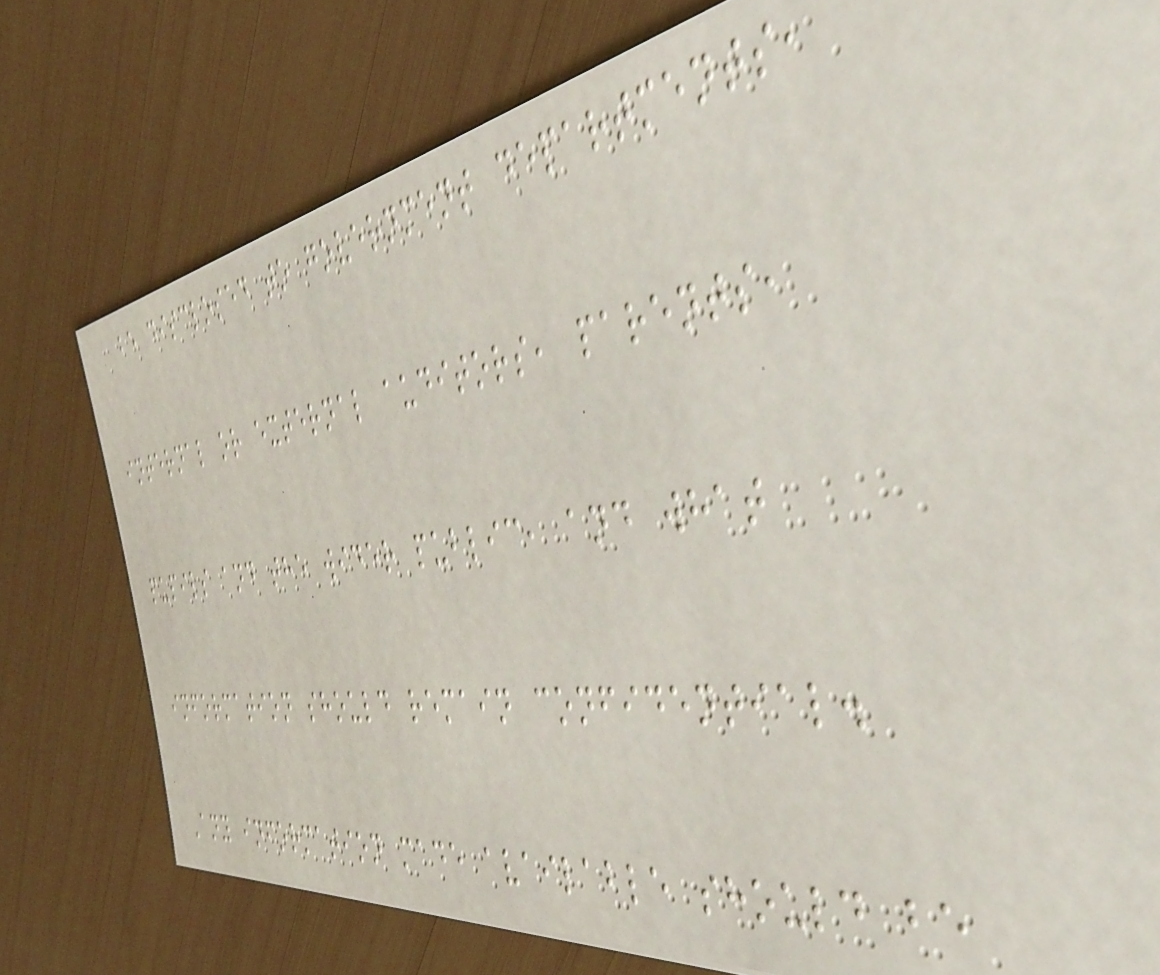be disclosed to government departments,
internal or external auditors, parents,
pupils and the wider public, and what
information should remain confidential.
Any information made available should be
